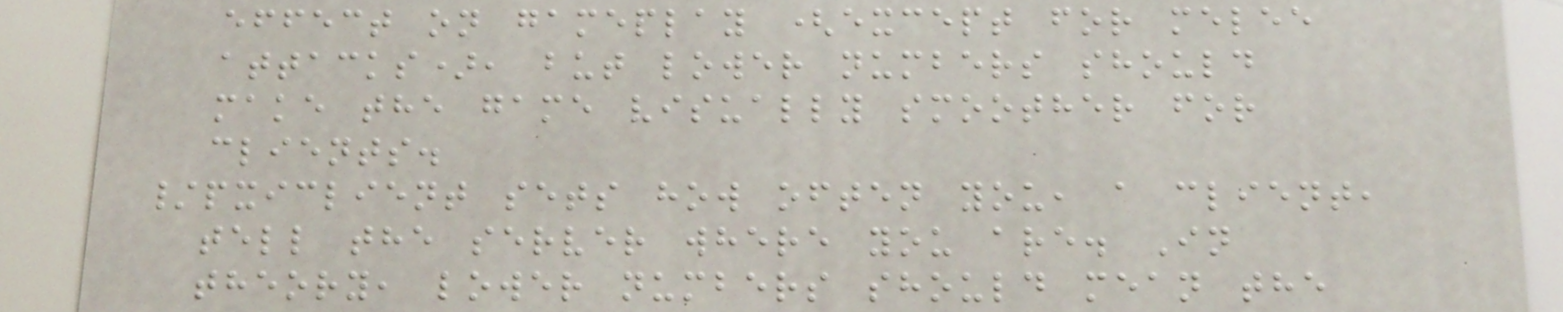effect on gameplay (except for melee
attacks), but lower numbers should
make the game visually smoother for
clients.
/pxiclient sets how often you, a client,
tell the server where you are. In
theory, lower numbers should mean the
